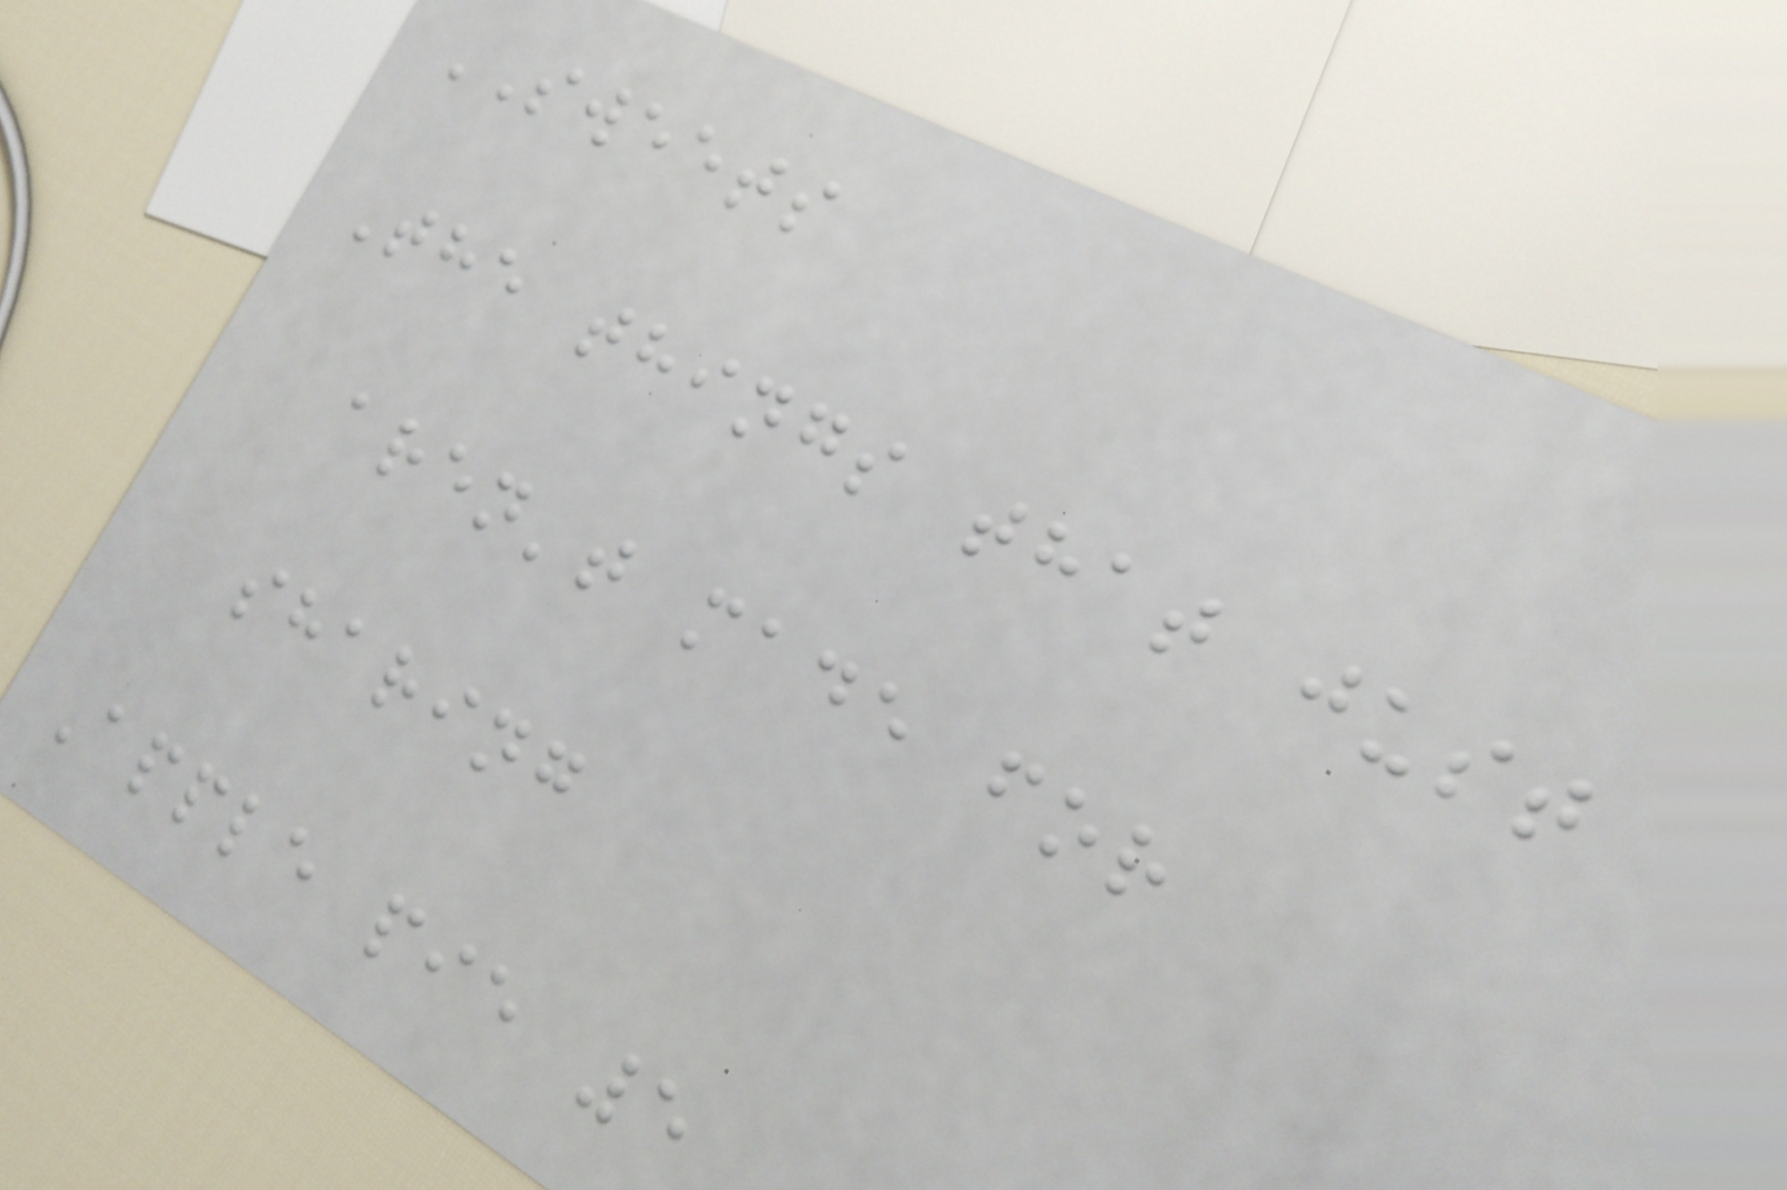SWEETS
The things that just
aren't made for
sharing
Apple pie 5
